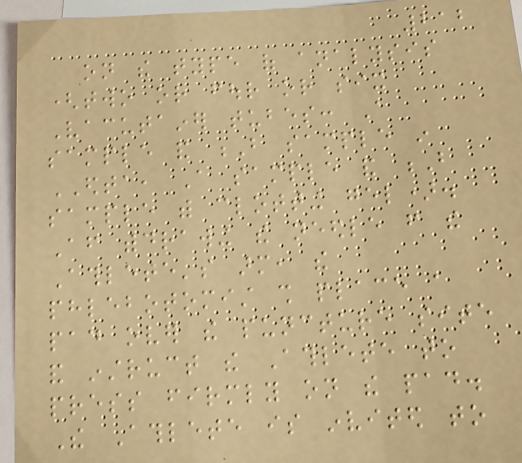212
on the type of analysis
(two or four or six
Vacutainer tubes: A
sample and B sample in
EDTA, A sample and B
sample with clotting gel).
After withdrawing the needle from the
Athlete's arm, the
phlebotomist shall place a
pad over the puncture site
and instruct the Athlete to
press firmly on the pad.
The Athlete is invited to
